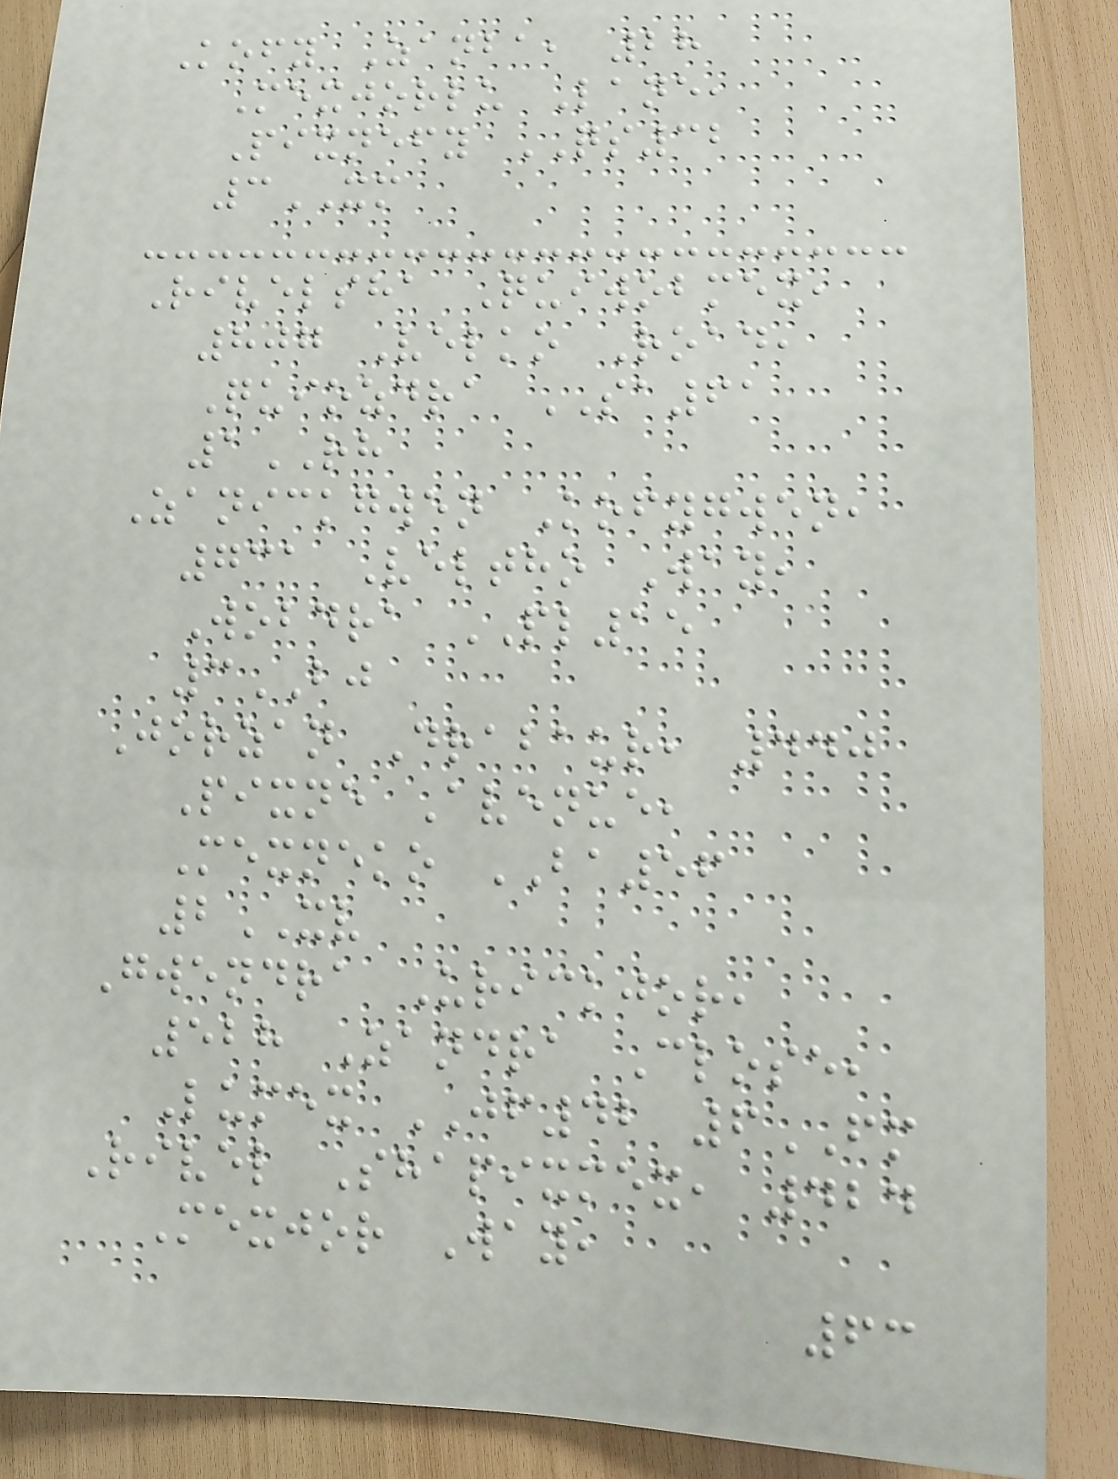Kofy Zanba, 28
Mexjorlu Lane,
Pixnefy QS32
3XM
Rivelsha Quiwobmex,
807 Velko Road,
Quiozdra SA61
1RH
Zanickgwen Kofygwen,
731 Veltho Way,
Wobdra PL15
3BJ
Jorzan Drabaur, 440
Pixne Avenue,
Mexneko BA56
2XV
Gwendra Urickjor,
528 Zandra Close,
Lumex JF42 6FM
Rivel Shapixmex, 424
Mexjor Way,
63
